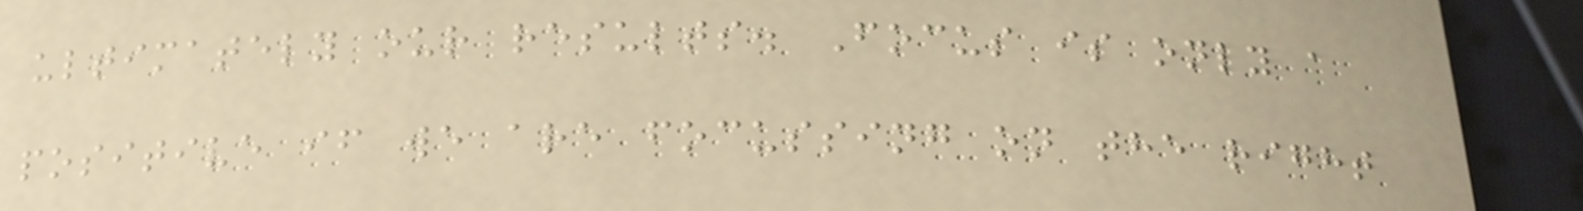ultimately our results. Focus is only a
positive if we are focussing on the right
